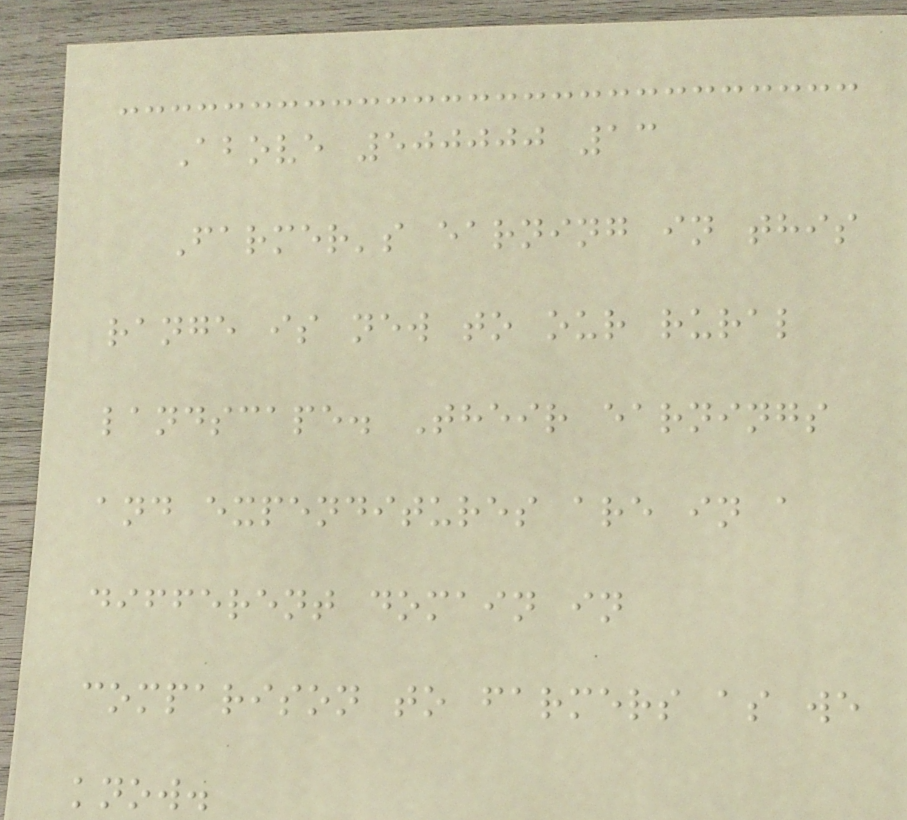Above 500000 13
Farmer's earning in this
range is new to our rural
landscape. Their earnings
and expenditures are in a
different domain in
comparison to farmers as we
know.
